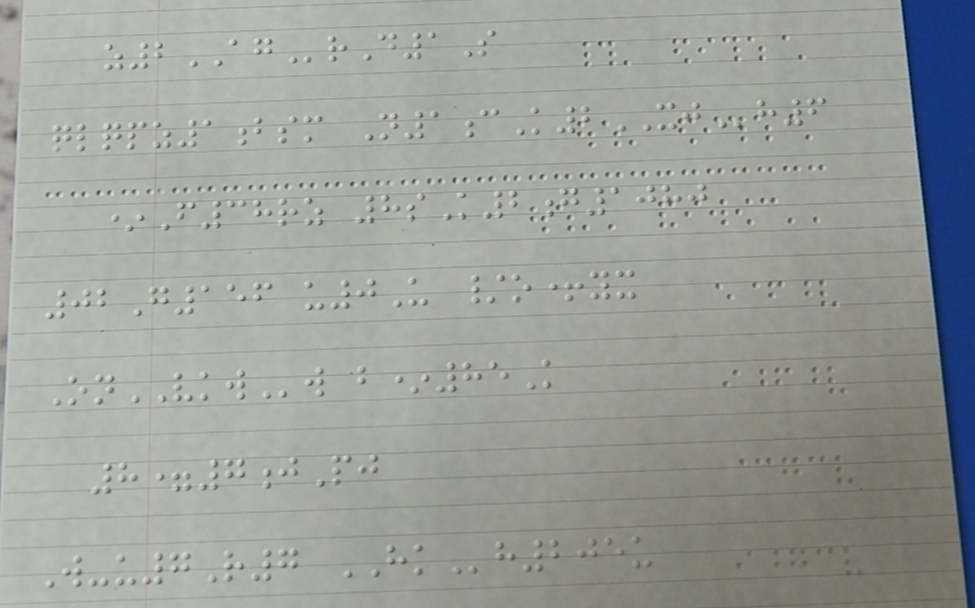z2AGrD1S
qlqpz1bsm N1cK2XJh6
*F38rz 8sK2g1080
02G156 u0U /o+yx
OnVKWw b*85K
8=7jPj
W-u7R7 HKh205u
